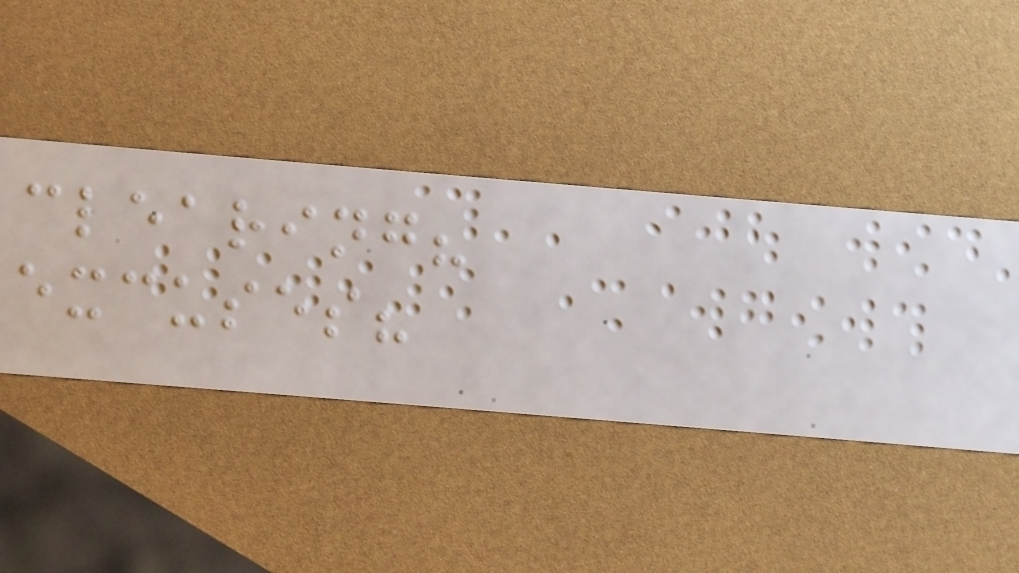clearing?
excuses?
